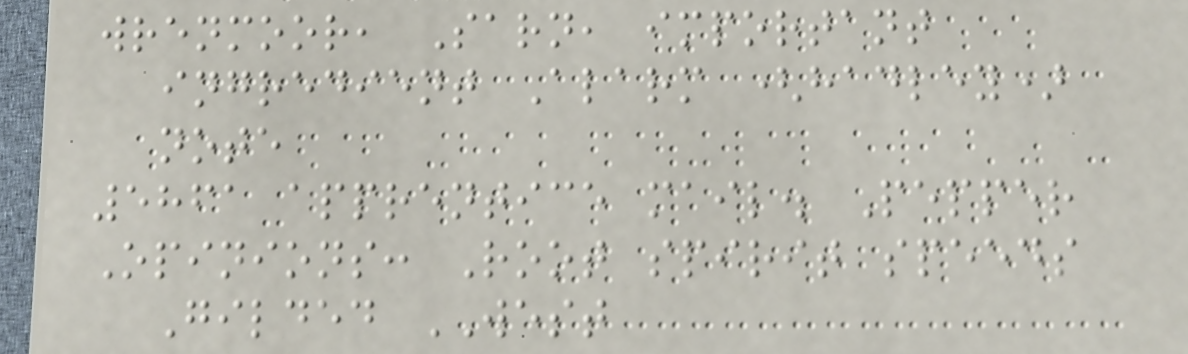wrenmoor, Sarn, important
ingredient Alarm (hadley)
note
5861 apprentice mail. Pepper
Opinions: Root spirit speeds
Gilded WEST
